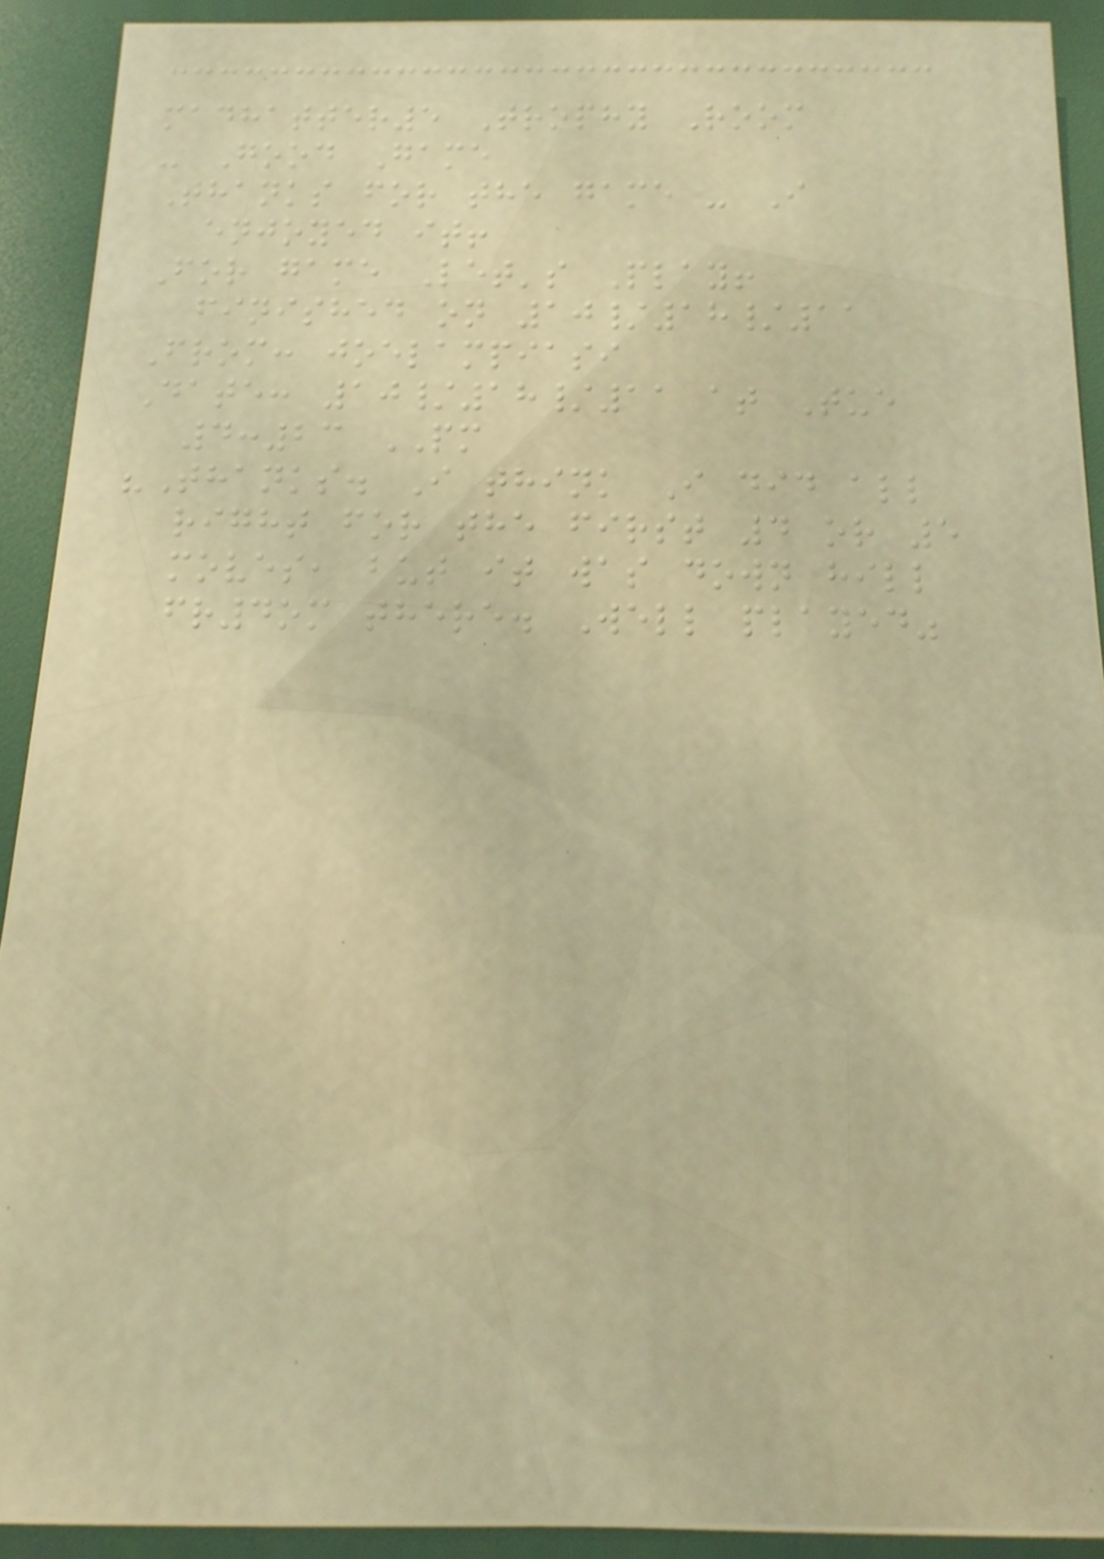madhatter5 Trophy Room
- Good Game
Thanks for the game - I
enjoyed it!
For game Let's Play!
finished on 10/18/11
From: joelampiasi
Date: 10/18/11 at Tue
4:23 PM
"Thanks. I think I did all
right for the first 4 or 5
moves, but it was down hill
fr4om there. Well played"
